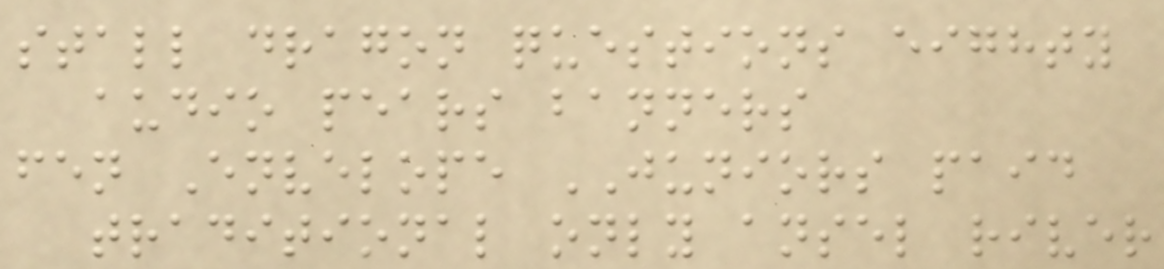stall dragon questions eighty
audio pears banners
fen Envelope JUNIORS paid
traditional only ansel river
